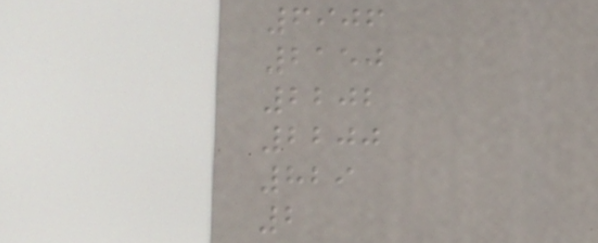6906
2150
2202
2200
829
2
